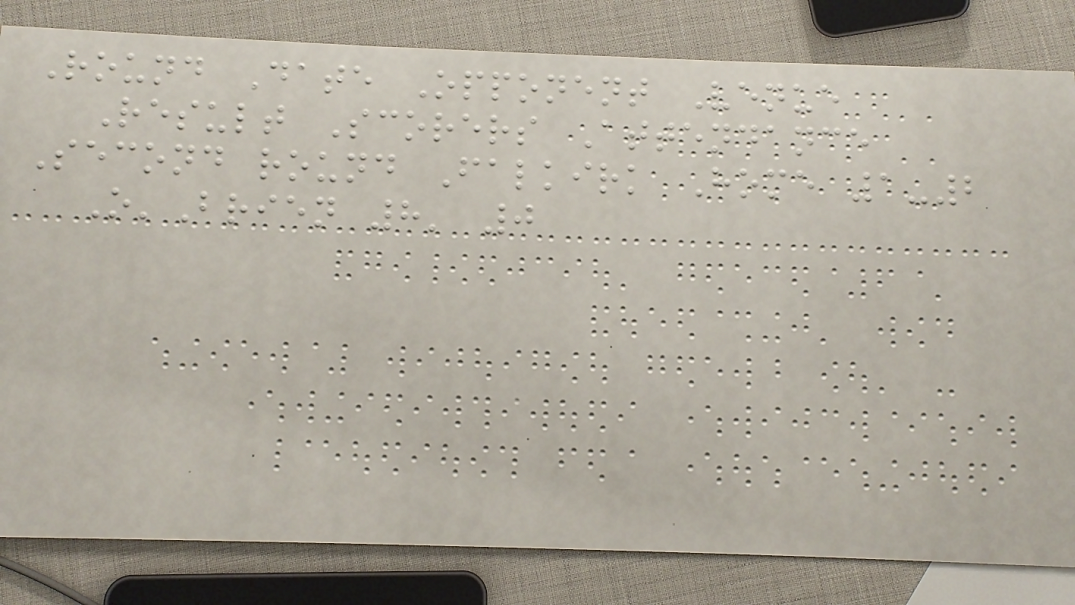Round Date Opponent Venue
Result Scorers Attendance
Second round Falkirk Home 1-2
O'Brien 8' 0
